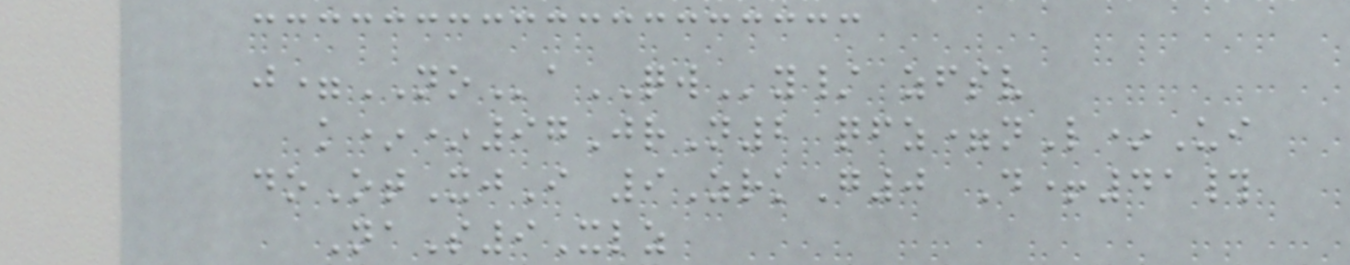j=NOaQWy/ zfsv
k**97JrN2 qfz=nL*Ui
doOtXjI 9ZrkG0 D+41#
NaS9Xlz
